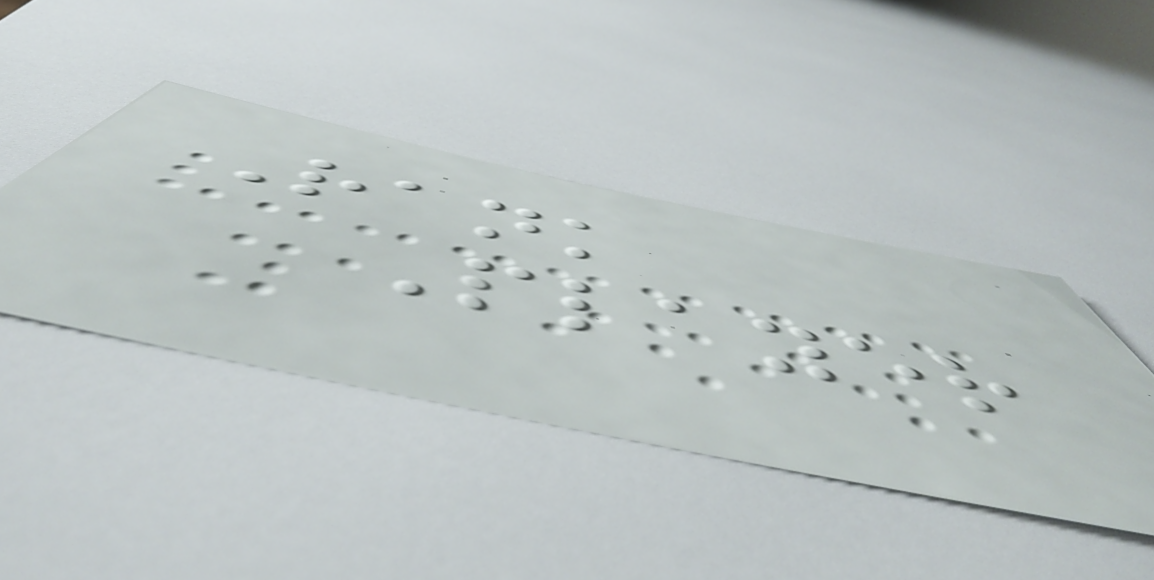Rank
Player
